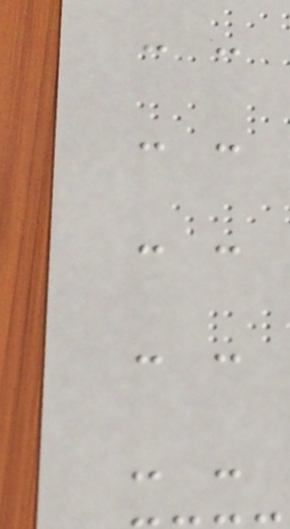- -
- -
- -
- -
- -
